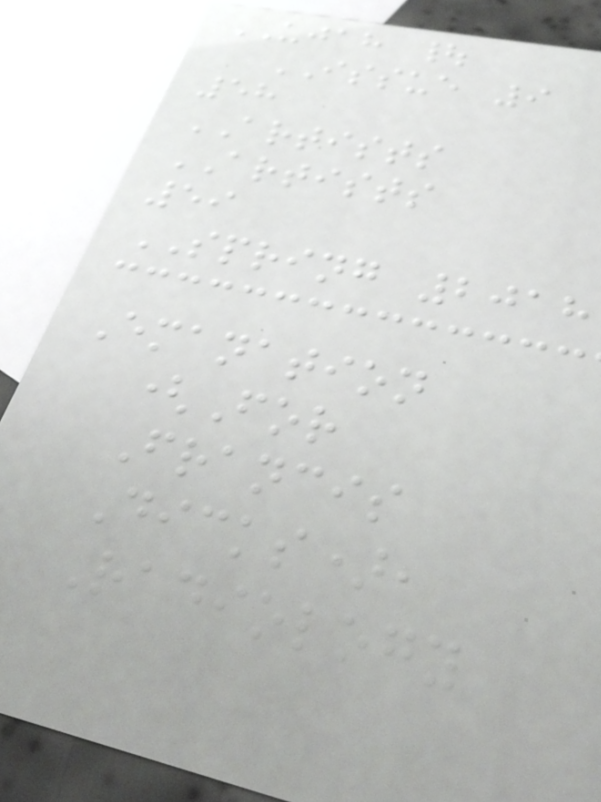UJAH |
ISSUE 9
58
ARTISTS
ARTISTS
59
SPRING 2018
Emanation
(For
Francis
Dicks),
Radiology
